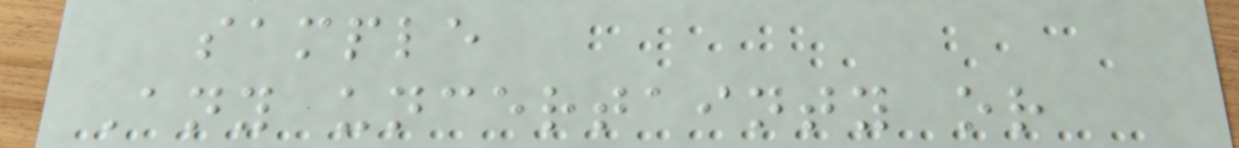sample
Any uncertainty or
